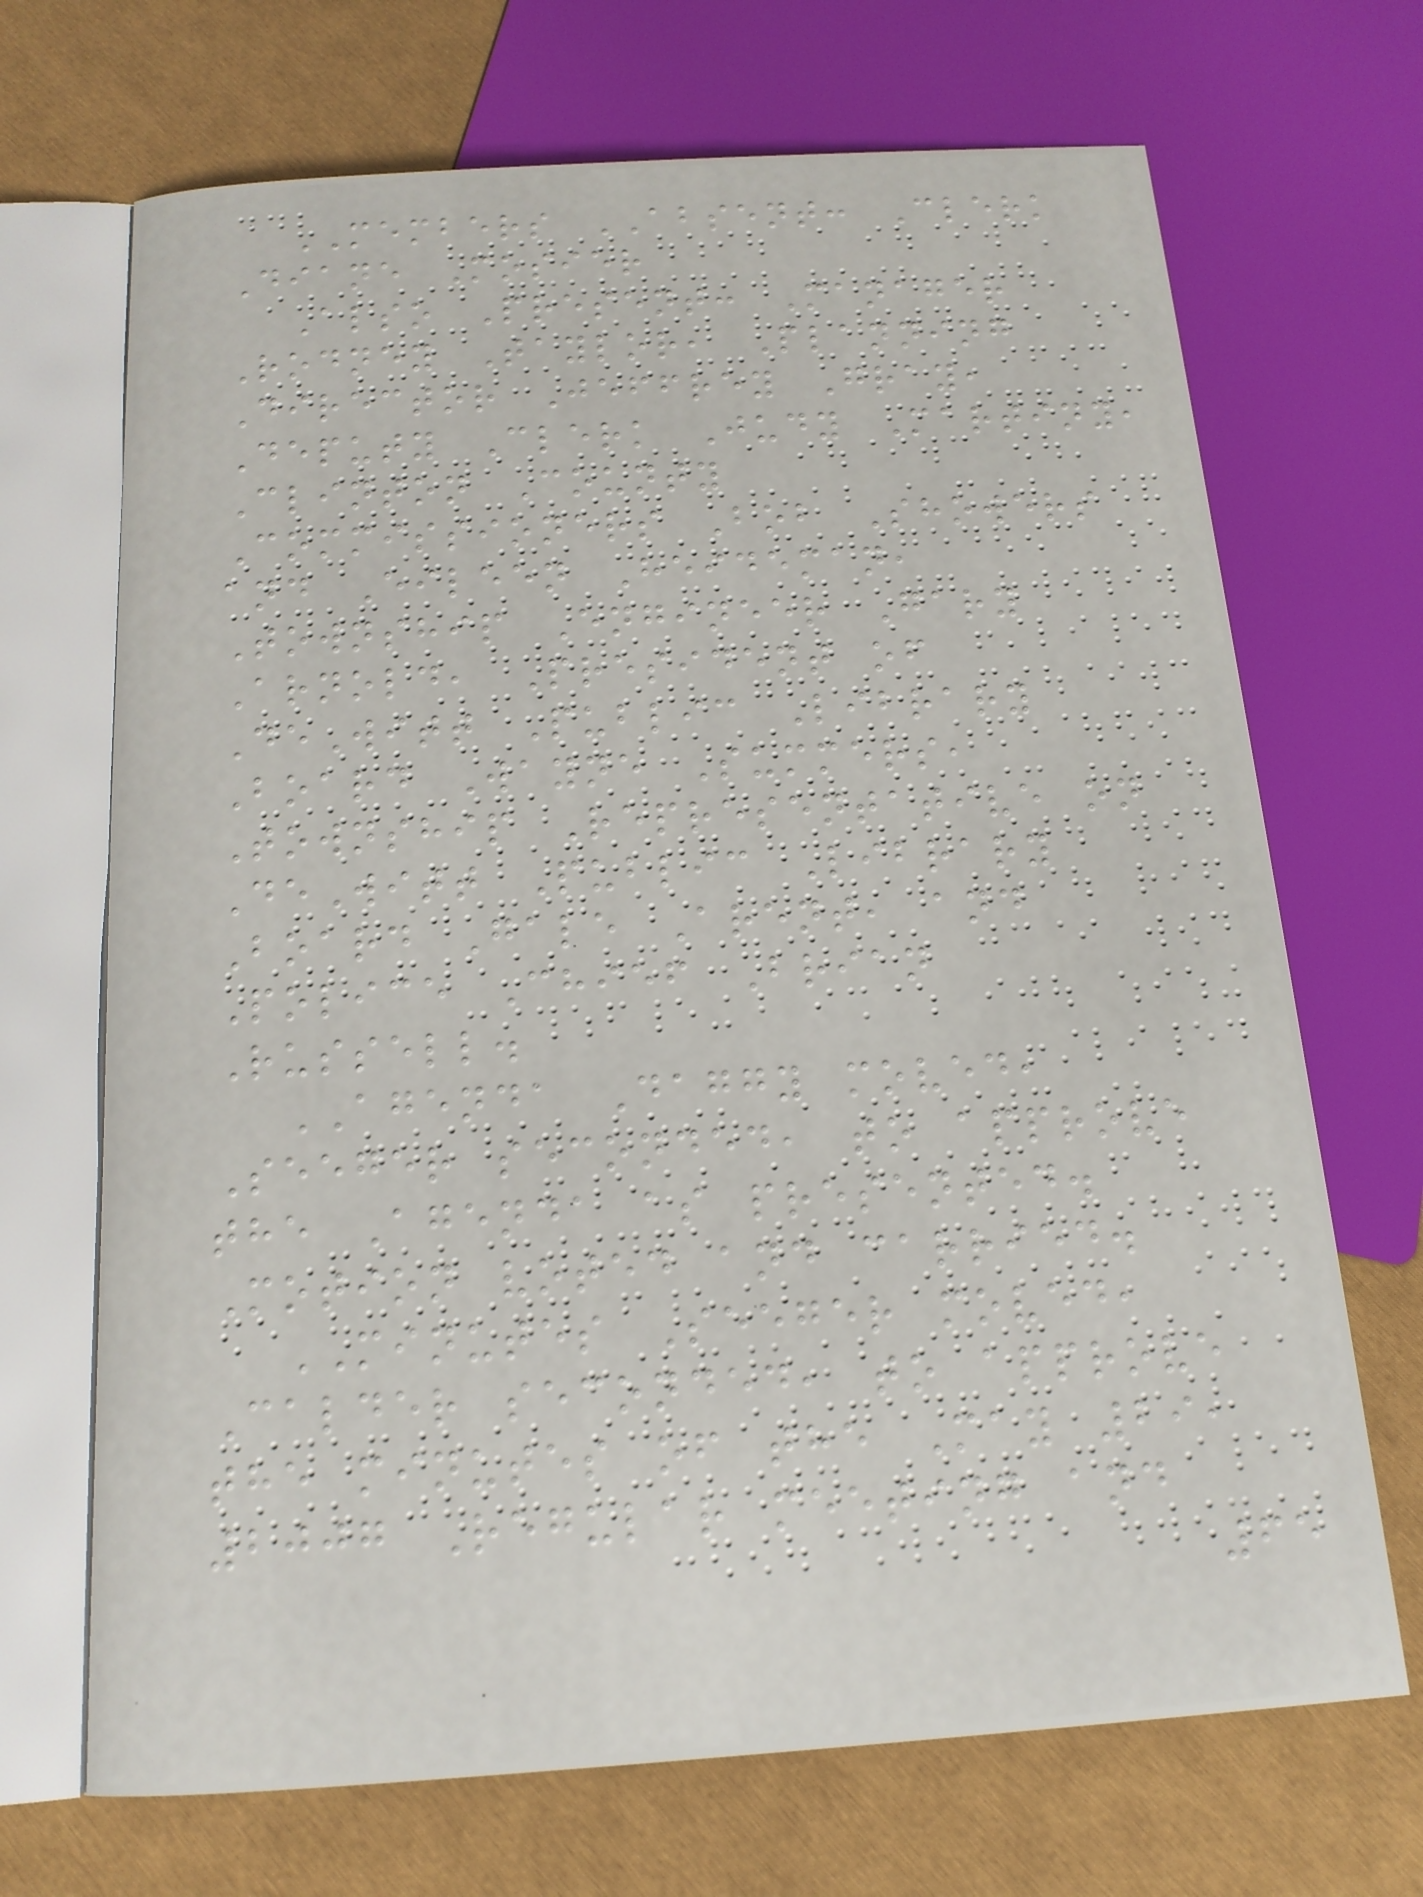MEMBERS ABSENT: Clerk
Diane Mosier
Also Present: Manager
Rodney Taylor, Planning
Director Jeffrey Gray,
Deputy Clerk Judy Martiny,
Clinton County
Commissioners Bob Showers
and Eileen Heideman,
Township Engineer Gary
Arnold, President of
DeWitt Public Library
Board Wayne Summers,
Township Representative on
DeWitt Public Library
Board Gale Arent, and
Police Chief Brian
Russell.
AGENDA Daggy moved,
Seeger seconded, to approve
the Agenda as presented.
Motion voted and carried.
MINUTES Seeger moved,
Calder seconded, to approve
the minutes of the May 29,
2007 Regular meeting and
65
